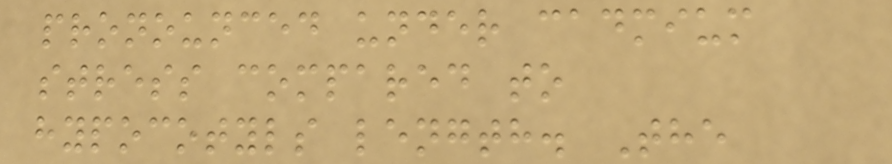pronounced under cadmium
stress compared to
hypocotyls length. The
